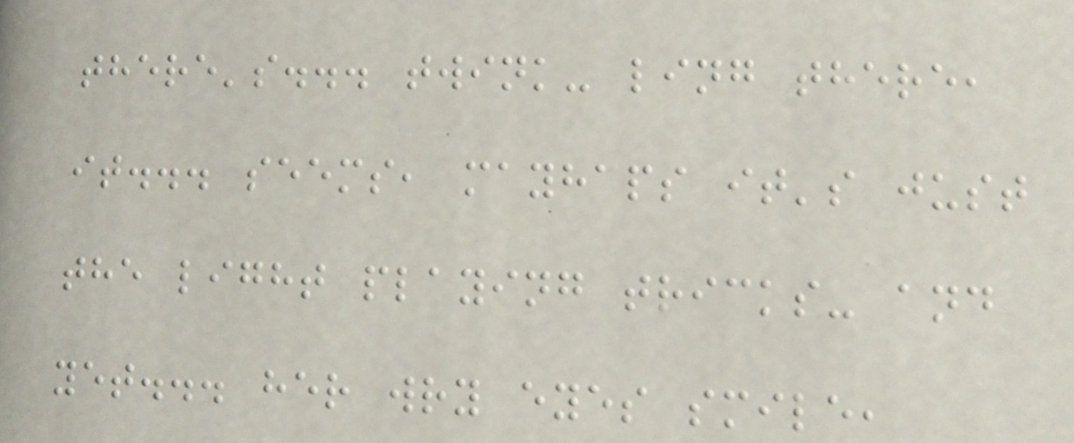there's... twink- ling there,
it... seems, mayhaps it's just
the light playing tricks- and
yet... her wry eyes smile,
